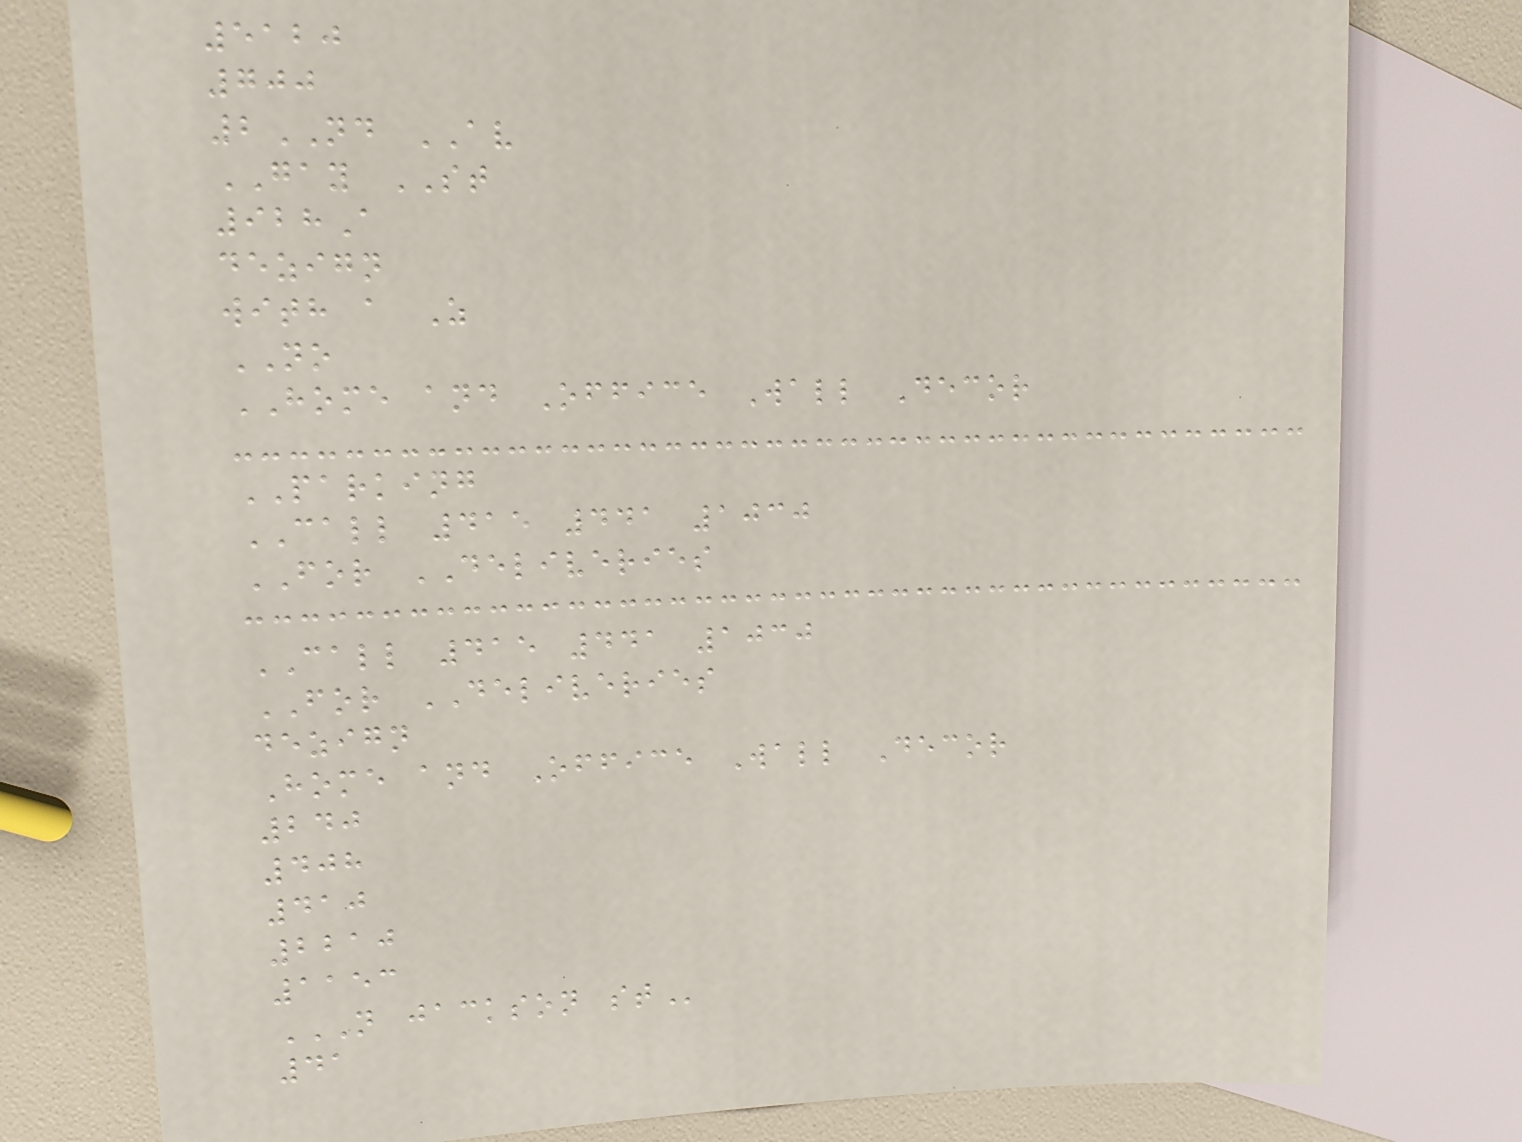5120
700
2ND AV
GAY ST
928A
dezign
with a Z
NO
HOME and Office Wall Decor
PARKING
CALL 415 441 1030
FOR DELIVERIES
CALL 415 441 1030
FOR DELIVERIES
dezign
Home and Office Wall Decor
240
408
410
2210
1153
N JACKSON ST
41
